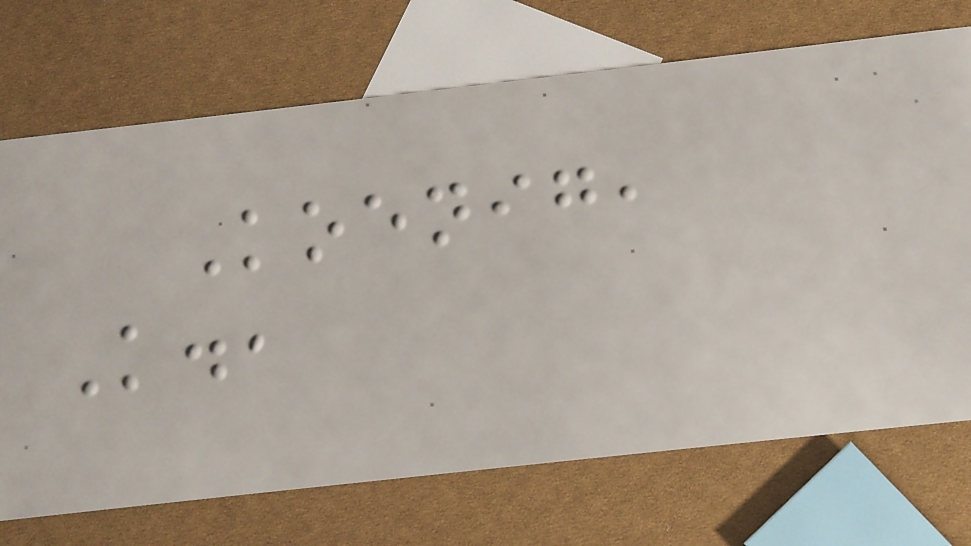Koenig,
K.,
